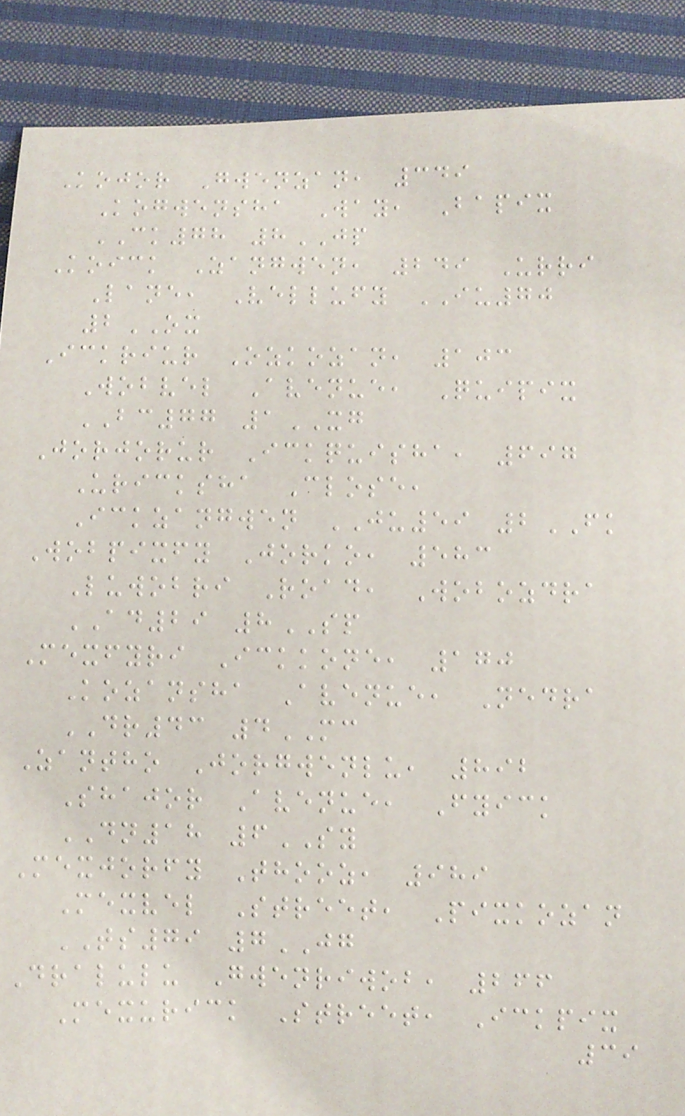Kojor Gwenzan, 349
Kogwensha Way, Bapix
CK78 8JP
Koick Zangwen, 249 Urri
Lane, Vellufy IU70
2OX
Ickriur Ozkozan, 103
Wobvel Avenue, Quipix
BC77 1XG
Jorjorur Ickquisha, 697
Uricksha Close,
Ickzangwen JU59 2FK
Wobpixfy Jorko, 583
Luwobri Road, Wobozdra
AD29 8SP
Mexfyri Ickkone, 170
Kozansha Avenue, Nedra
DR43 4MC
Zantho Jorgwenlu, 892
Shajor Avenue, Fyick
DN18 6SY
Mexjorfy Thooz, 989
Mexvel Street, Pixkozan
TS79 7JG
Dralulu Gwenriwob, 266
Mexurick Street, Ickpix
39
